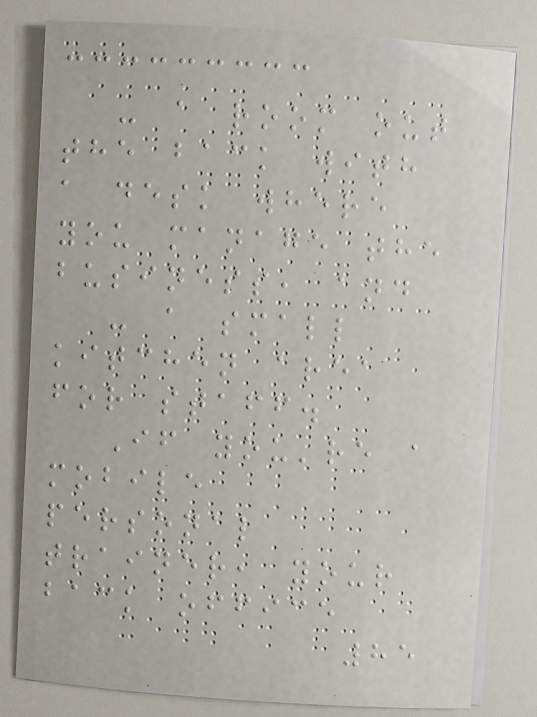- a room out
the back with
a desk where
you manage the
business, and
- a small
kitchen area
for staff.
If you're a
mobile
personal
trainer, your
back office
85
